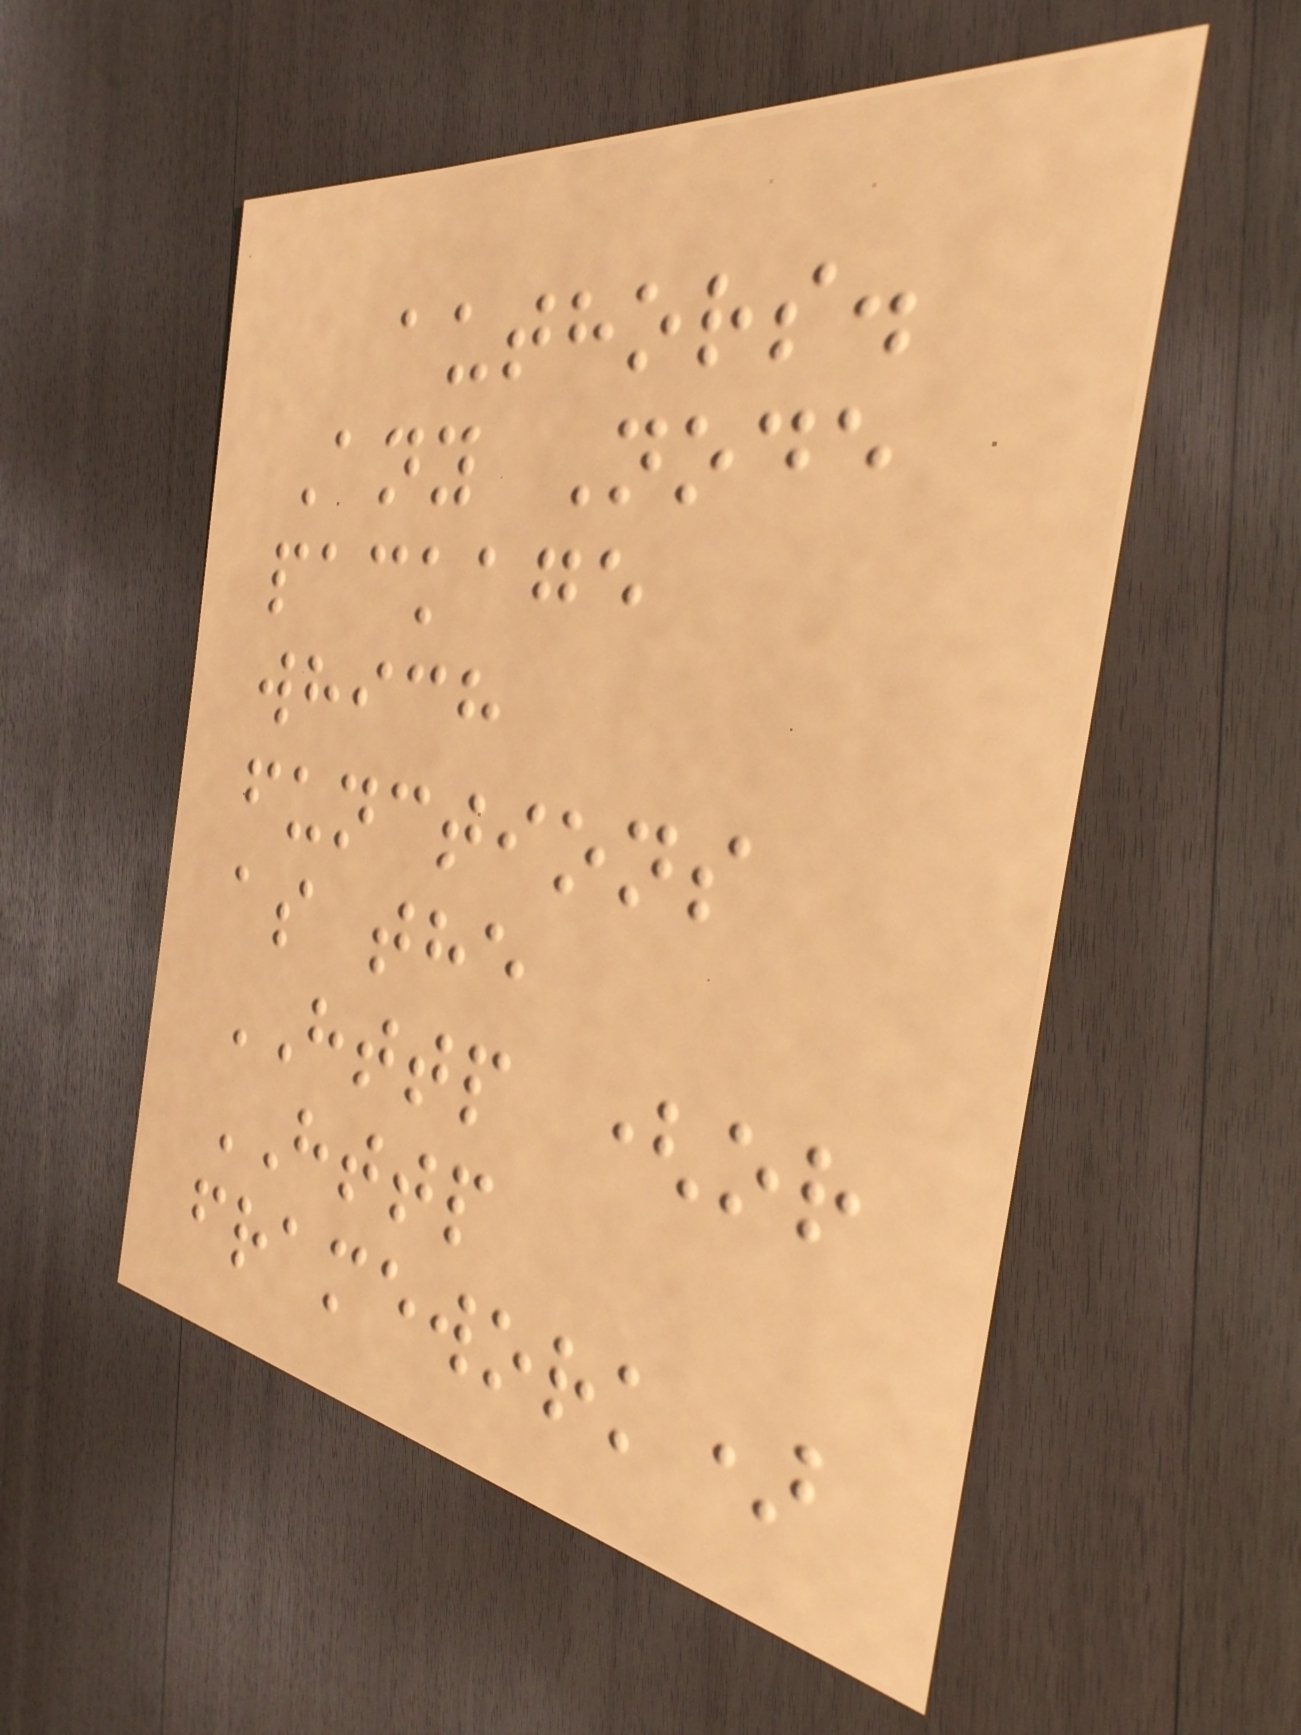authors.
Any Node
package
which
functions
as the
HTTP (or
HTTP
framework)
